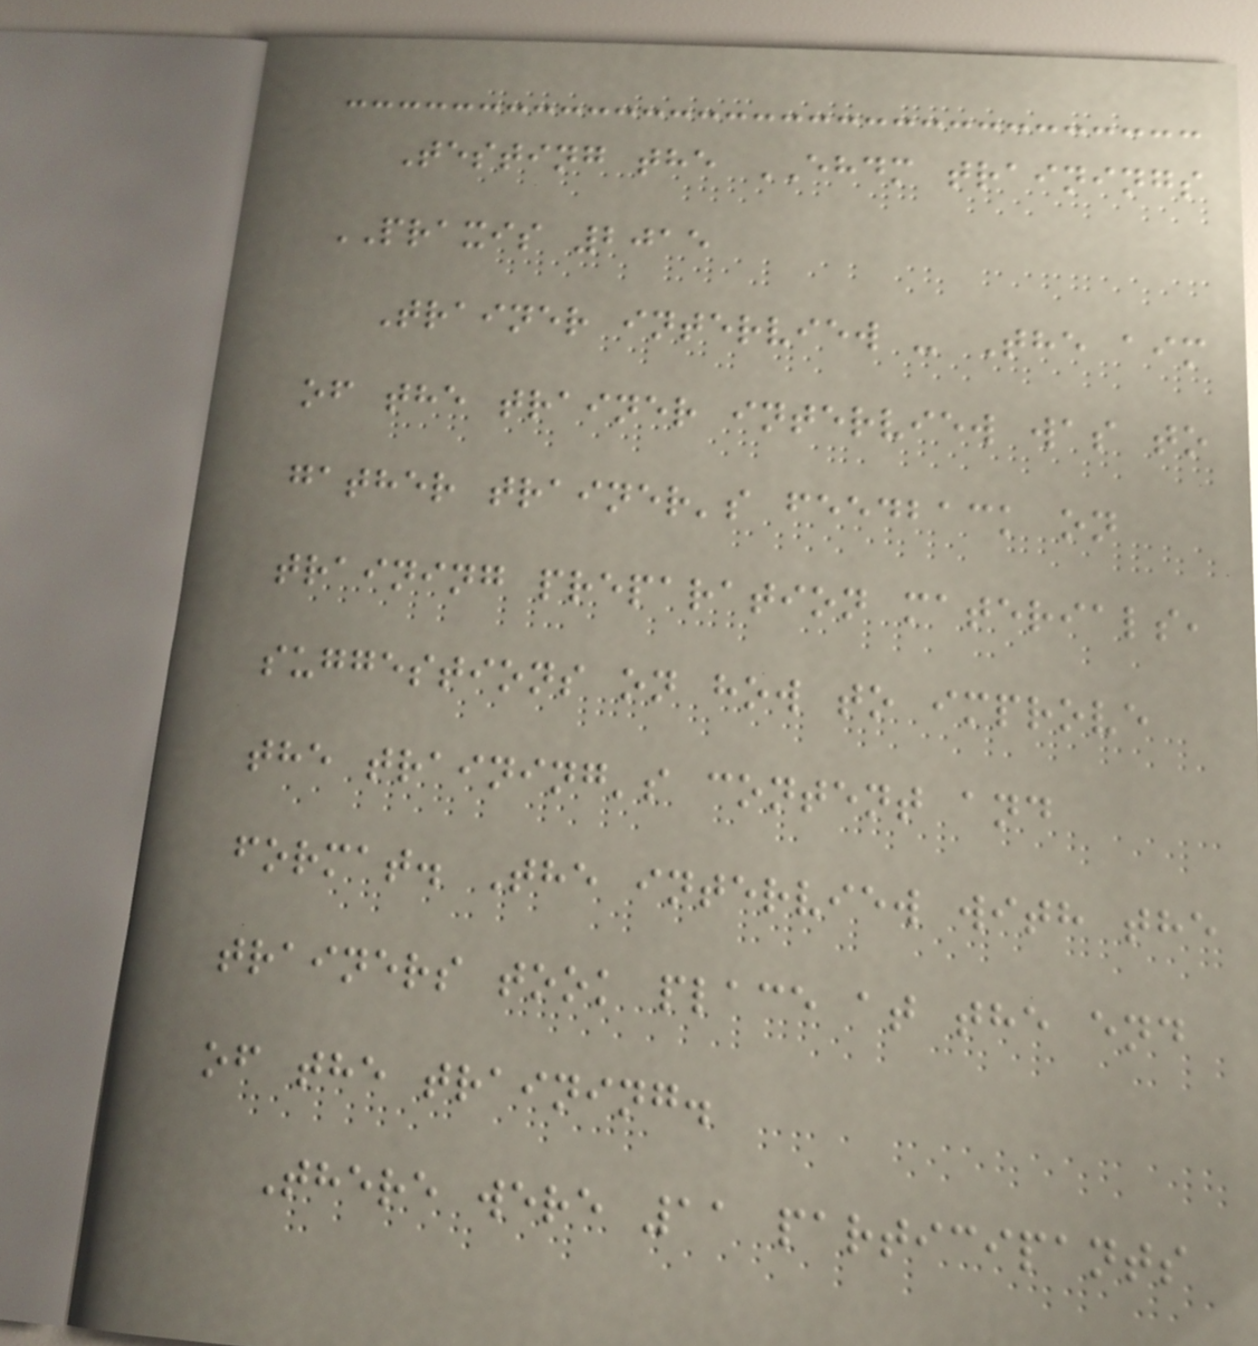Testing the EHDM trainings
PRAXIS 2015
Trainer interview - The aim
of the trainer interview was to
gather trainer's feedback on
training preparation materials,
suggestions on how to improve
the training's content and
format. The interview with the
trainers took place at the end
of the training.
There were 11 participants
